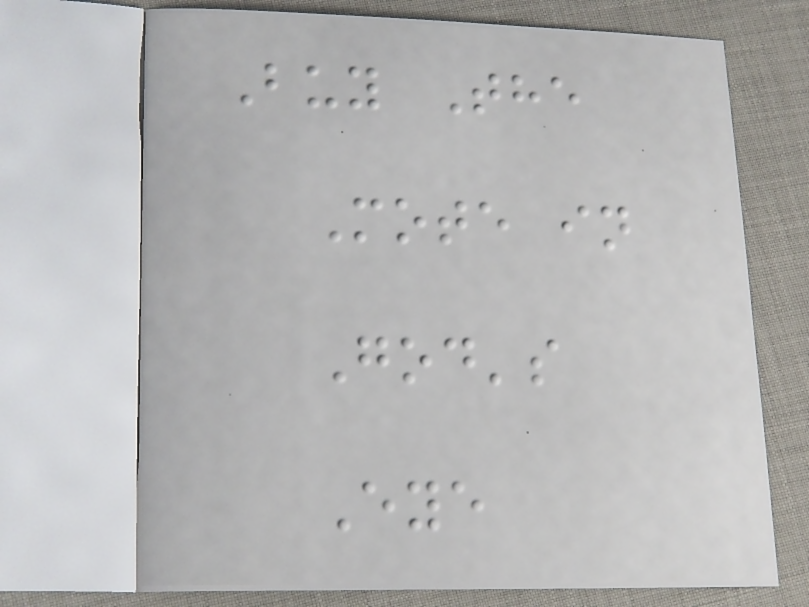Buy The
Mote in
God's
Eye
